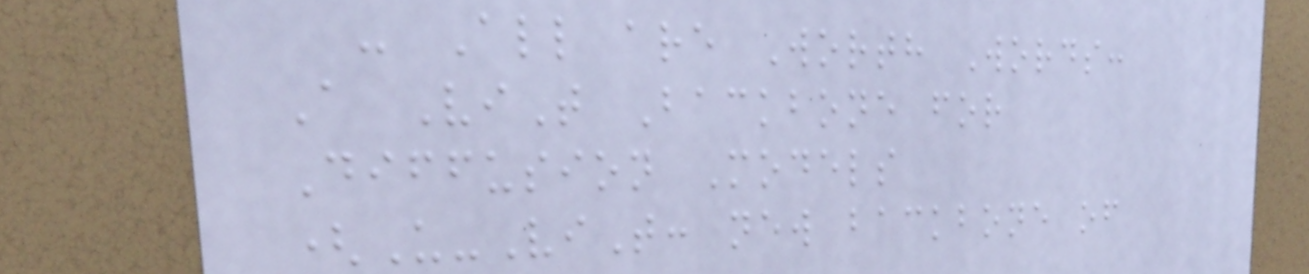- All are Worth Words:
A ViT Backbone for
Diffusion Models
(U-ViT: new backbone of
